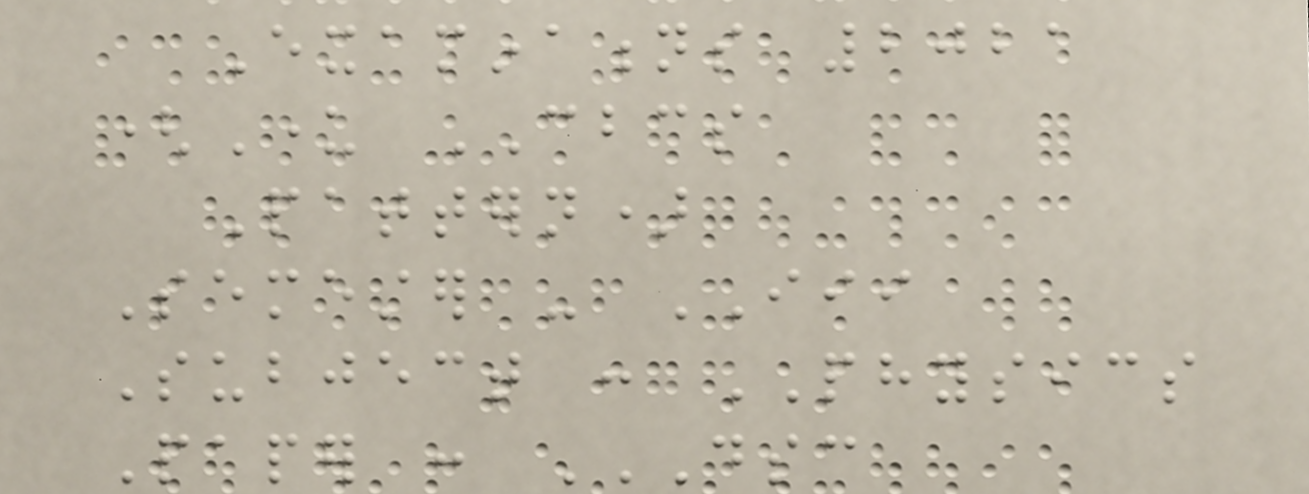Examinations 2021
(Under CBCS
Pattern)
Semester - III
Subject : PHYSICS
Paper : DSC
